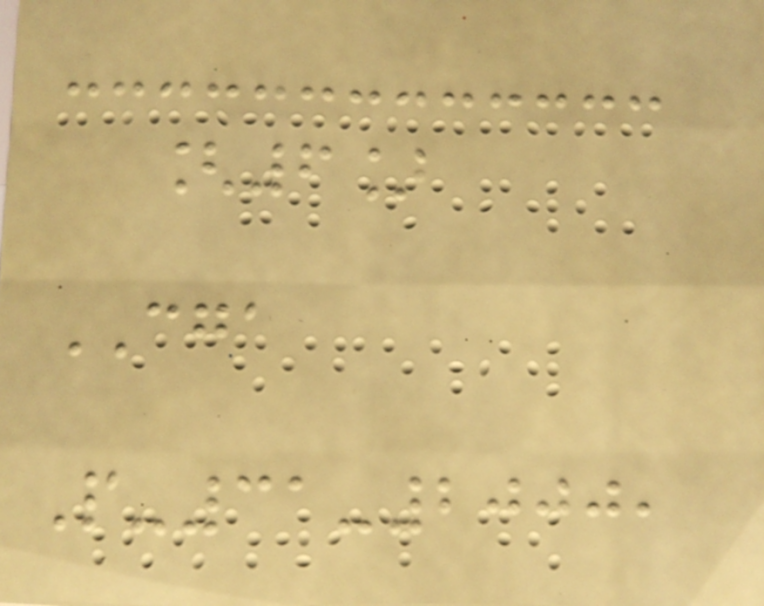[6]
CGA
P-31-2000,
